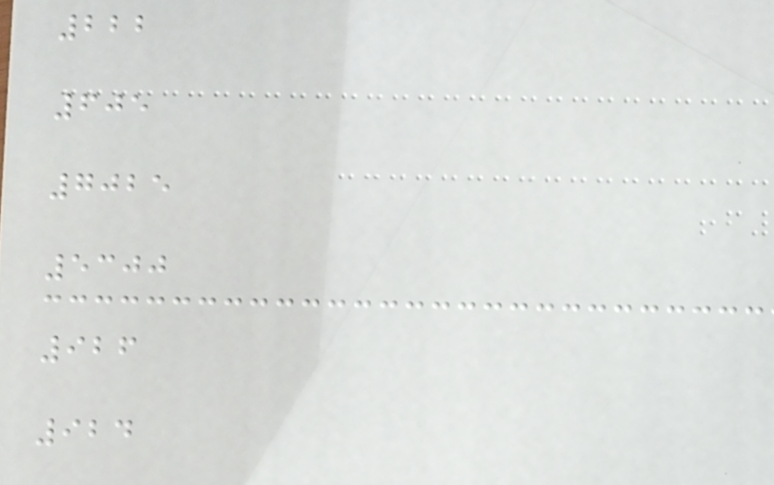222
605
7025
5300
926
924
